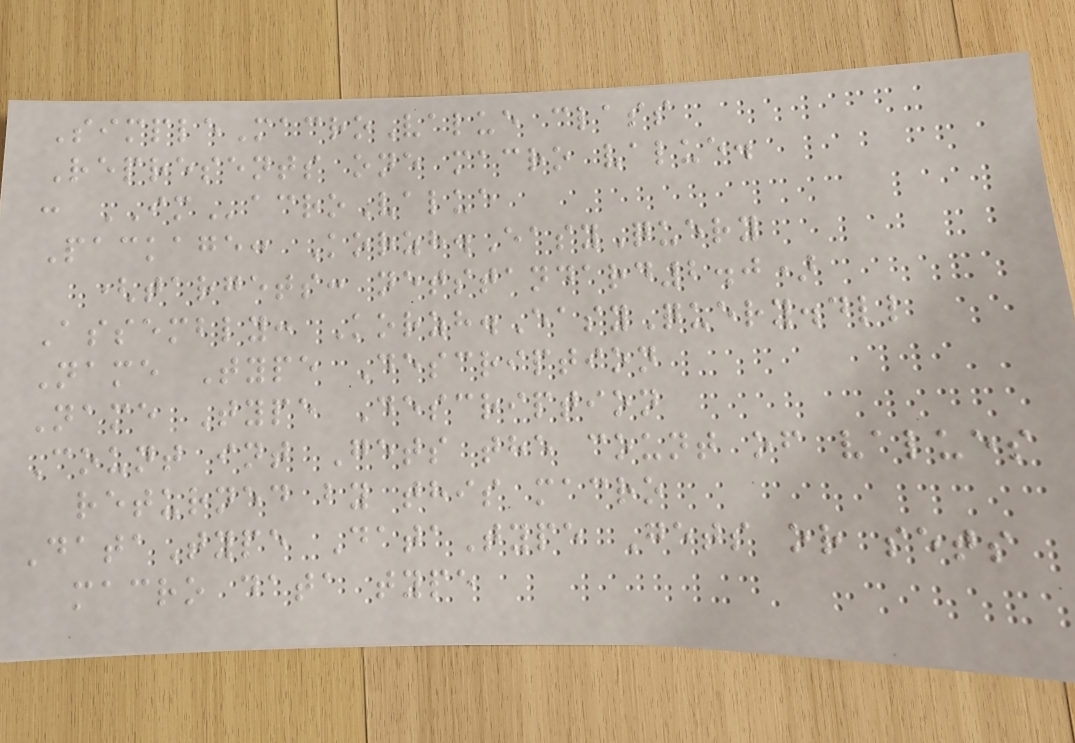SimpleMacroValue class
Represents one macro value.
: IMacroValue
Package: Korzh.EasyQuery
(targets: netstandard2.0)
Assembly: Korzh.EasyQuery.dll
Name Type Description
Name Type Description
Count int Gets the count of values
returned by this macro
DataType DataType Gets or sets
macro data type
